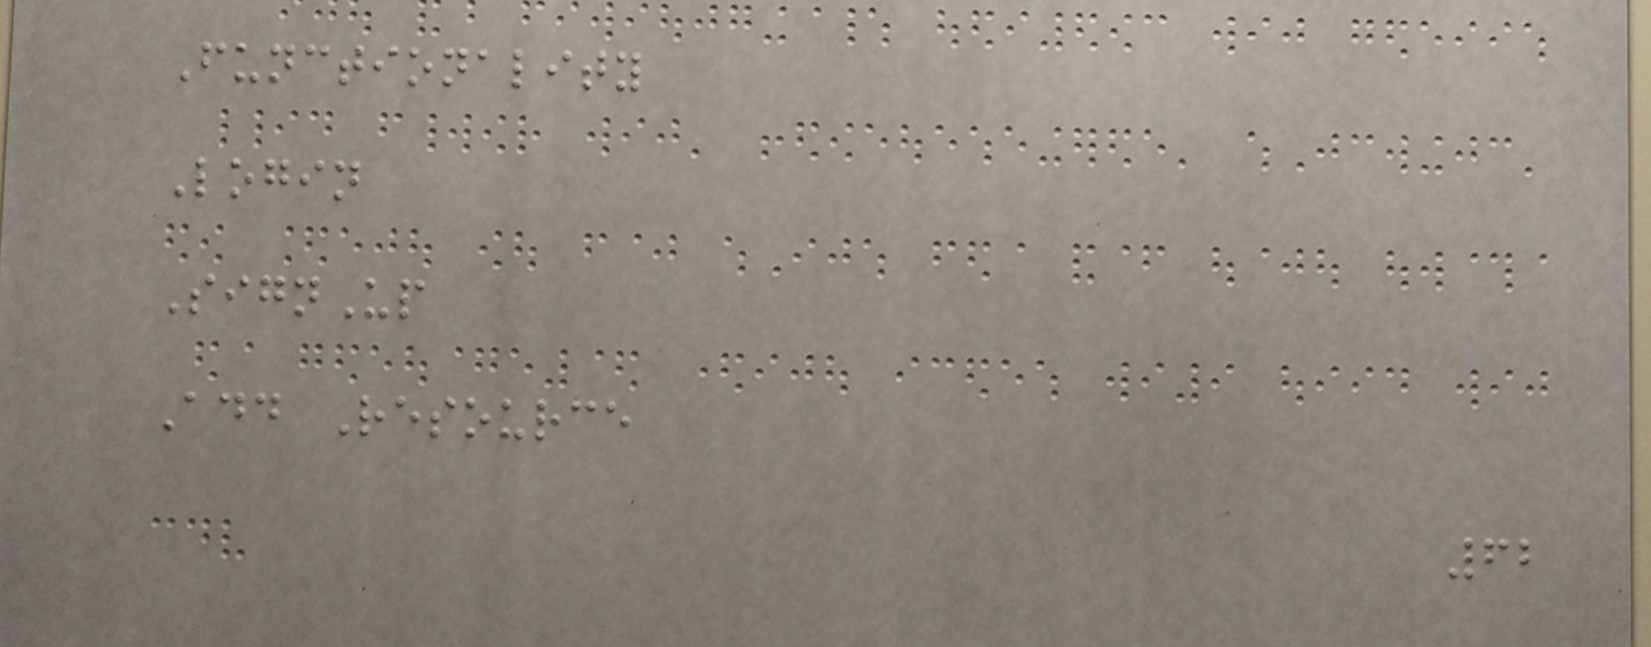Functionality
Login
SignUp
Add Resource
62
